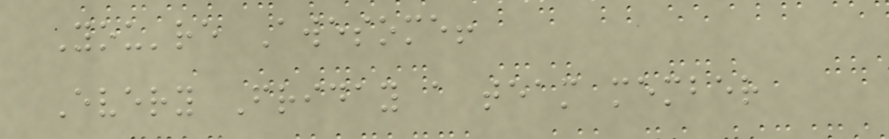You're Awesome!
Every Friday a team member
